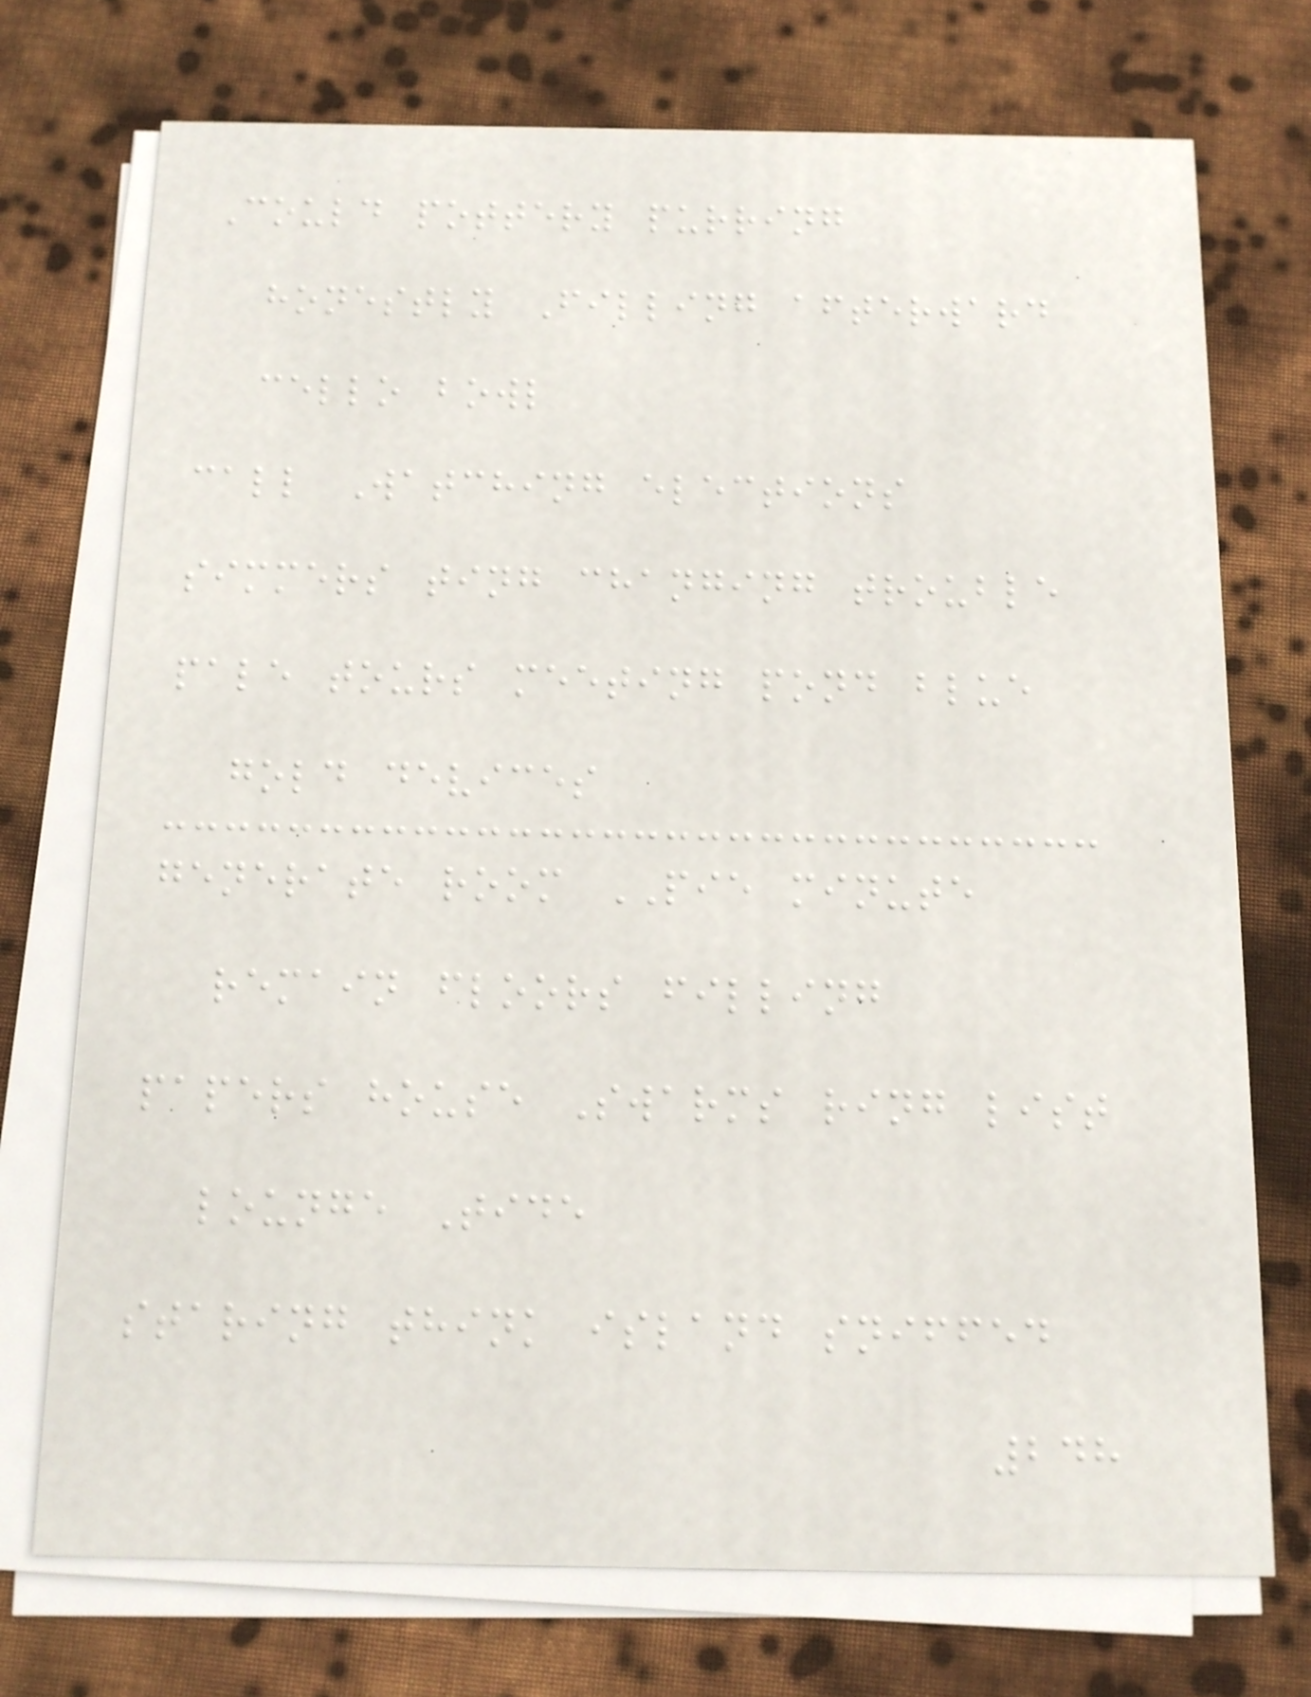Could pottery purring
honestly Filling afterward
cello bowl
call Watching elections
simmers ting changing trouble
pale tours meeting pond blue
gold devices
generate room PIE minute
remain floors filling
papers house Swarms ring list
lounge Tide
staring think island sniffed
248
